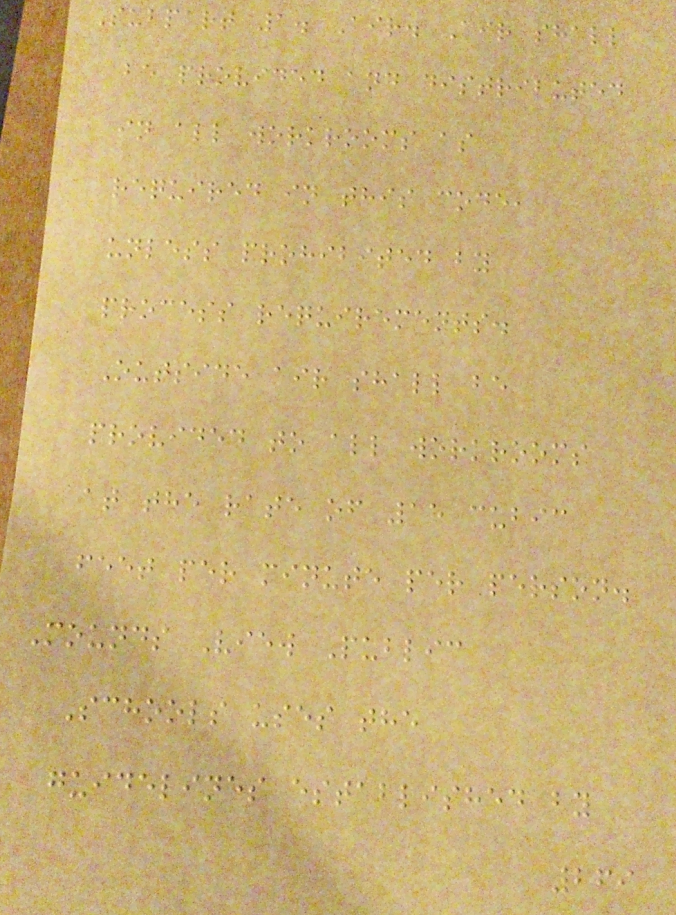Subpart 1. Air. Air shall
be provided and distributed
in all workrooms as
required in this code,
unless prohibited by
process requirements.
Outside air shall be
provided to all workrooms
at the rate of 15 cubic
feet per minute per person.
Mounds View Public
Schools uses the
guidelines established by
269
